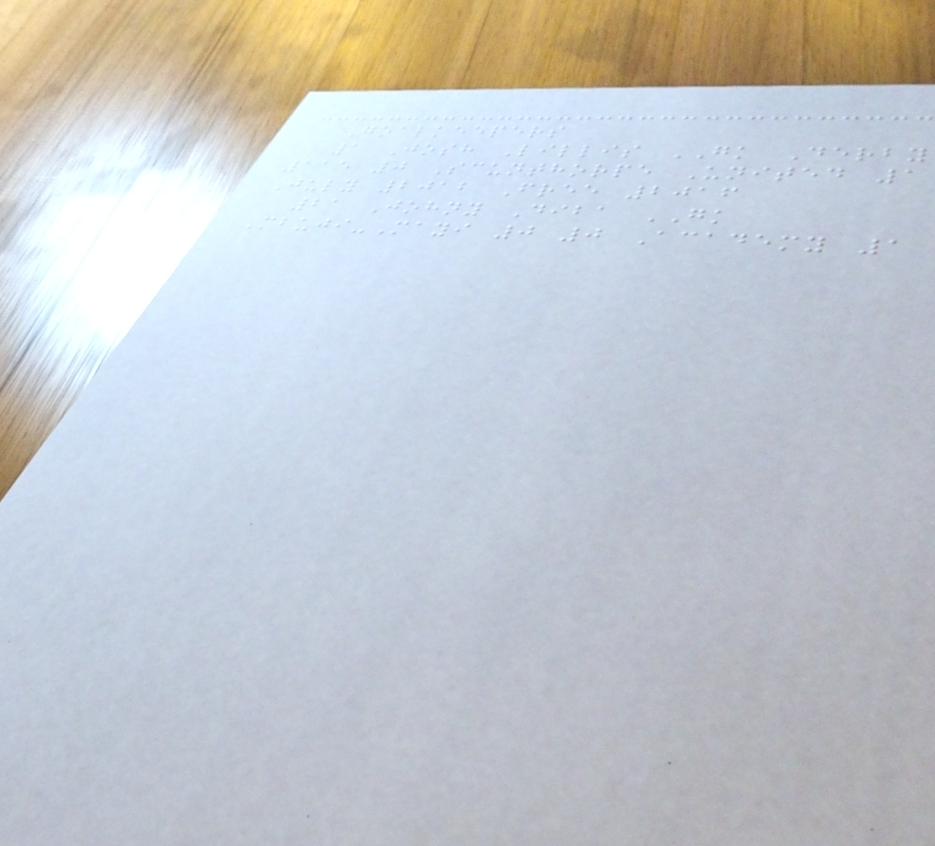Goalkeepers
1 Josh Lillis GK Derby
115 0 Scunthorpe United 1
July 2012 Free 2016
21 Johny Diba GK
Mbuji-Mayi 0 0 Academy 1
